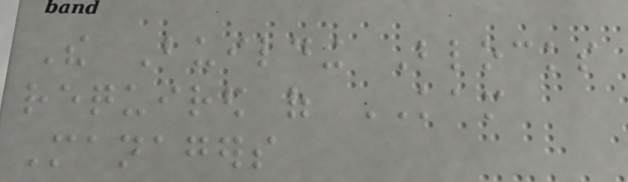The Building Blocks
required of KAM
Managers
